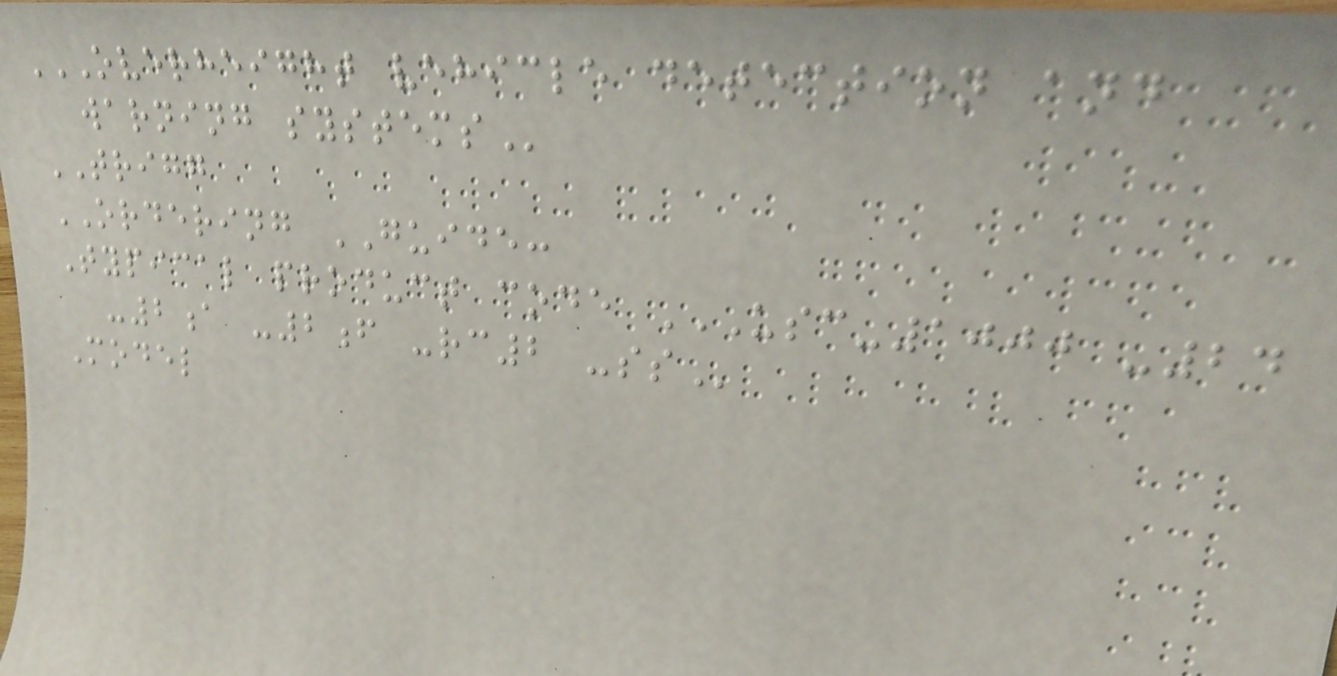OVERHEIGHT VEHICLE DETECTION AND
WARNING SYSTEMS
TRIGG
ORDERING GUIDE:
Typical product code USC-1000 -24
-2A -2F -RC2 -SS
Model
